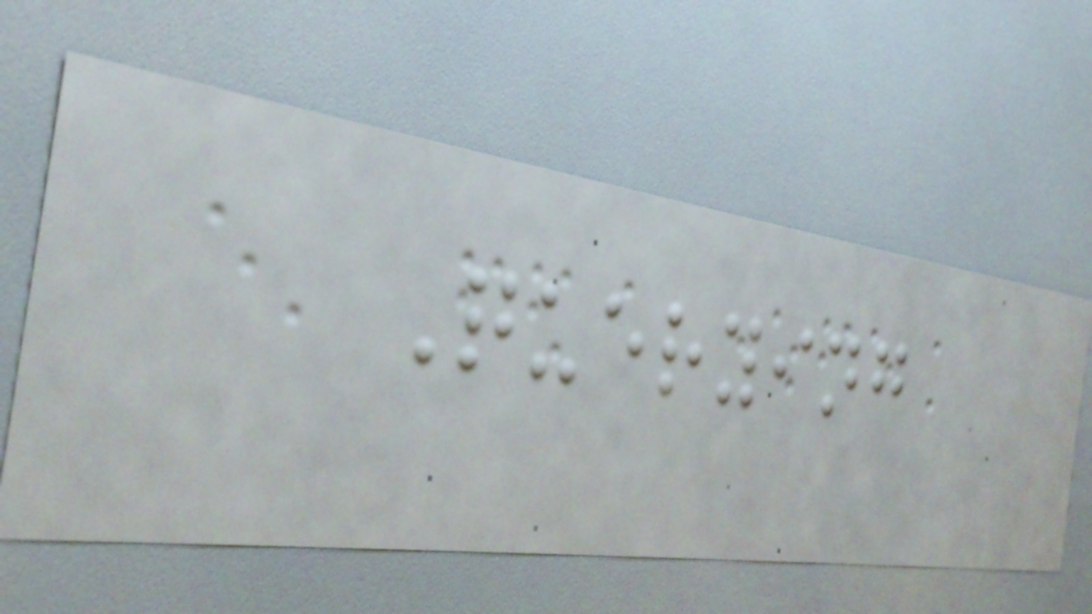Querying
